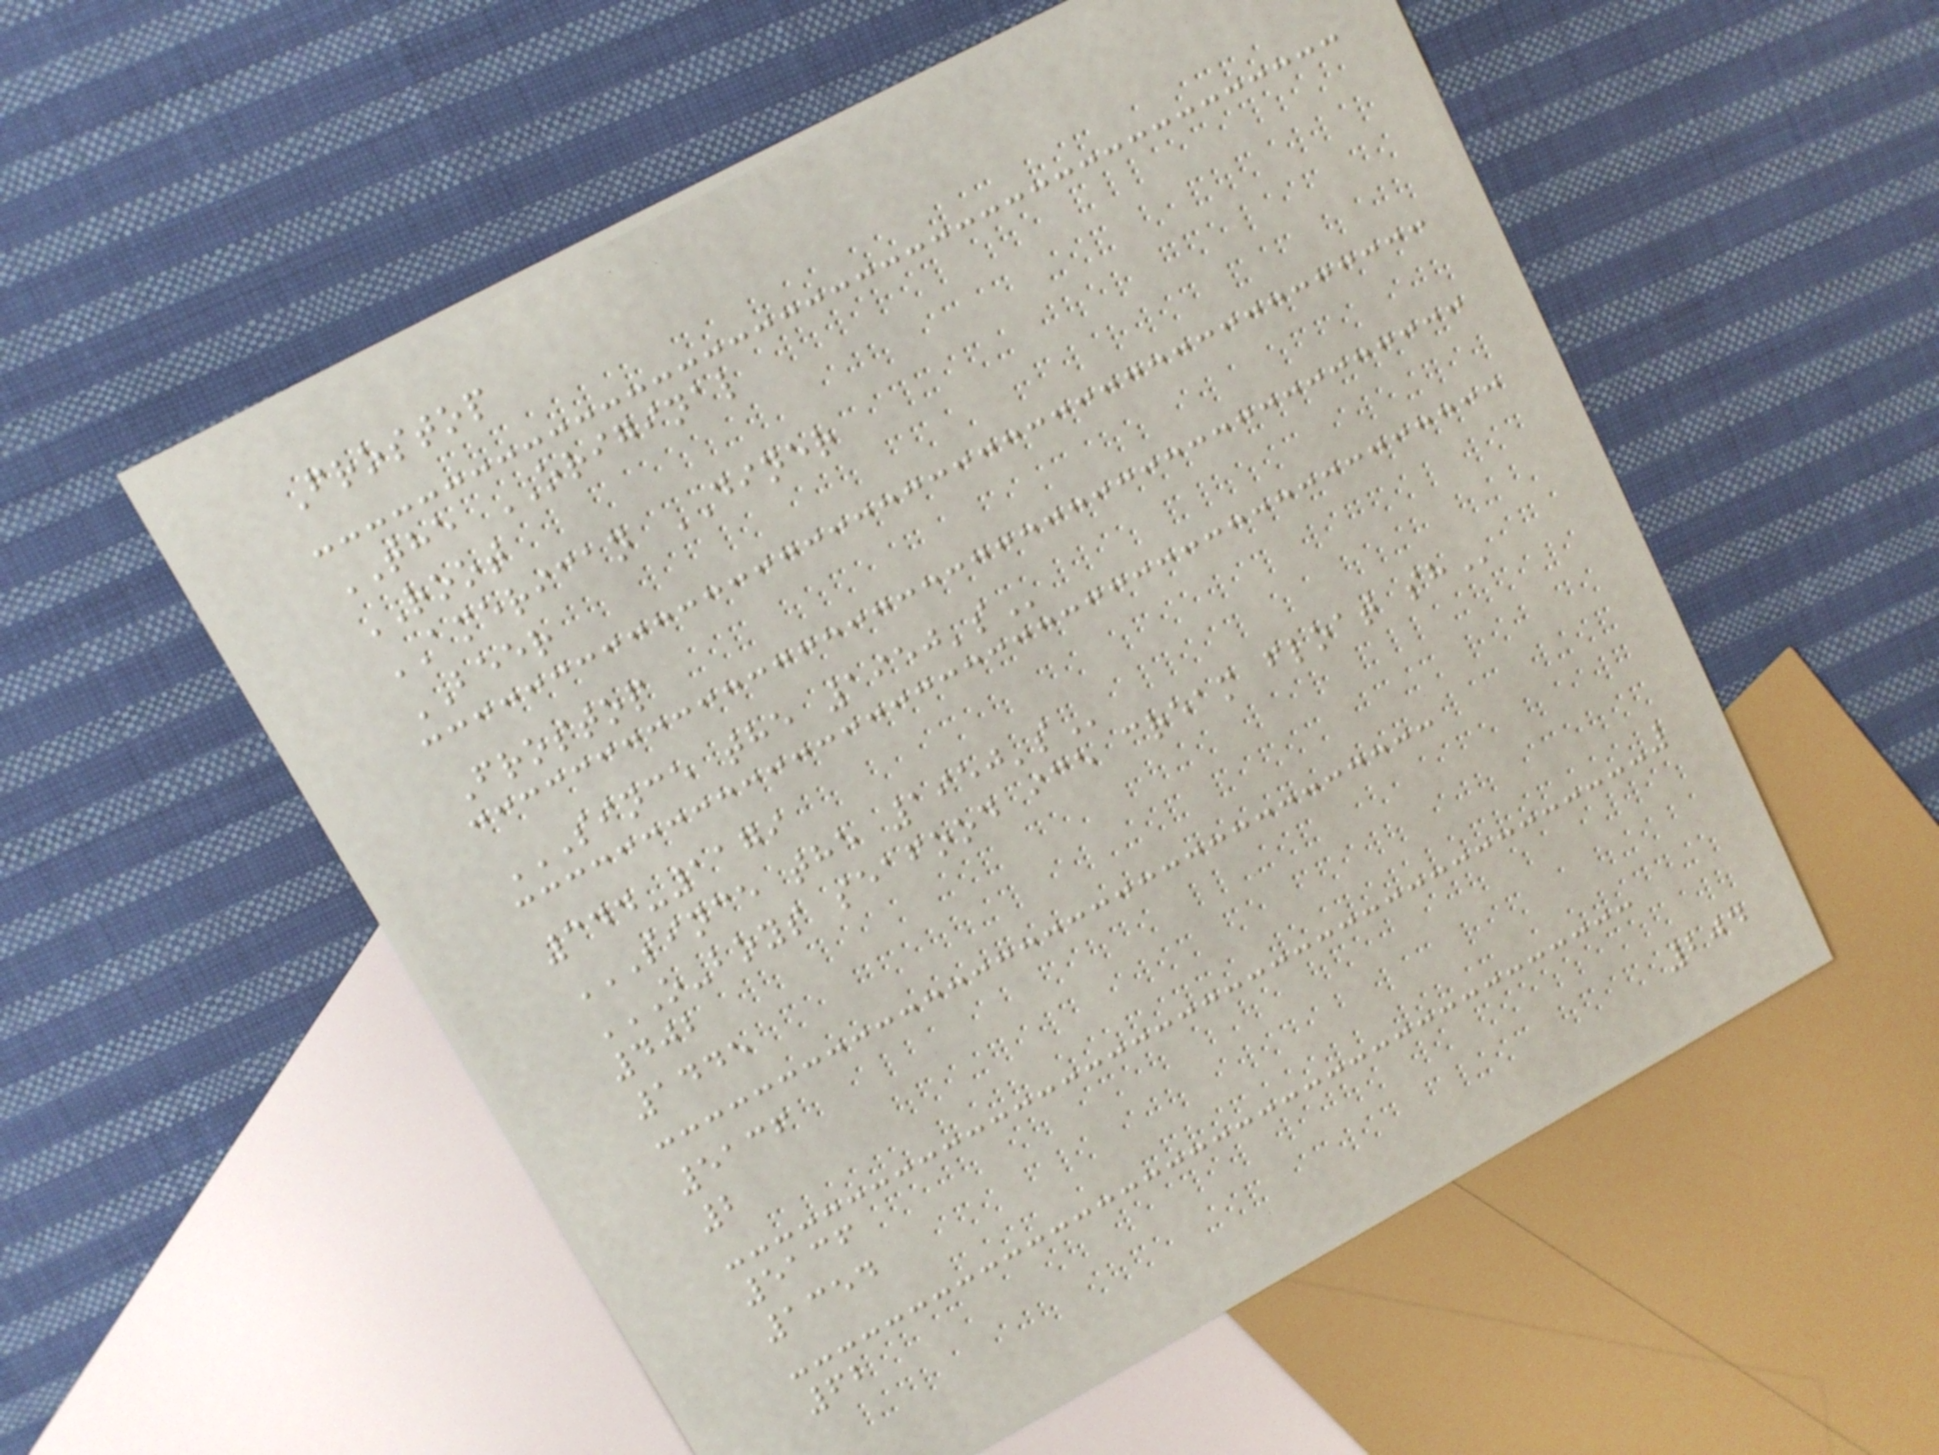Frostop
THE ORIGINAL
ROOT
AMERICAN DINER
BEER
Frostop
SINCE THE 1950'S
344-1179
SINCE THE 1950'S
O-BOYS SEAFOOD ICE CREAM FLOAT SH
402
1445
5136
2
5136
1354
62
204
